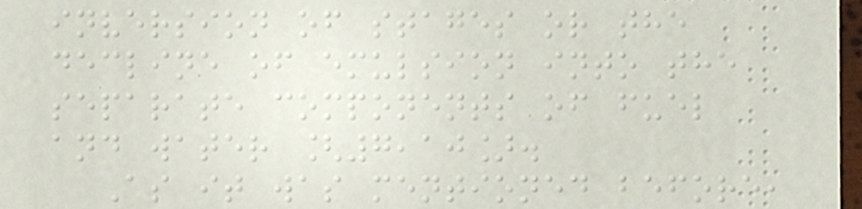inversion of stages or the
decline of emulsion into the
separate components of fuel
and water [7,10].
As it was mentioned before,
